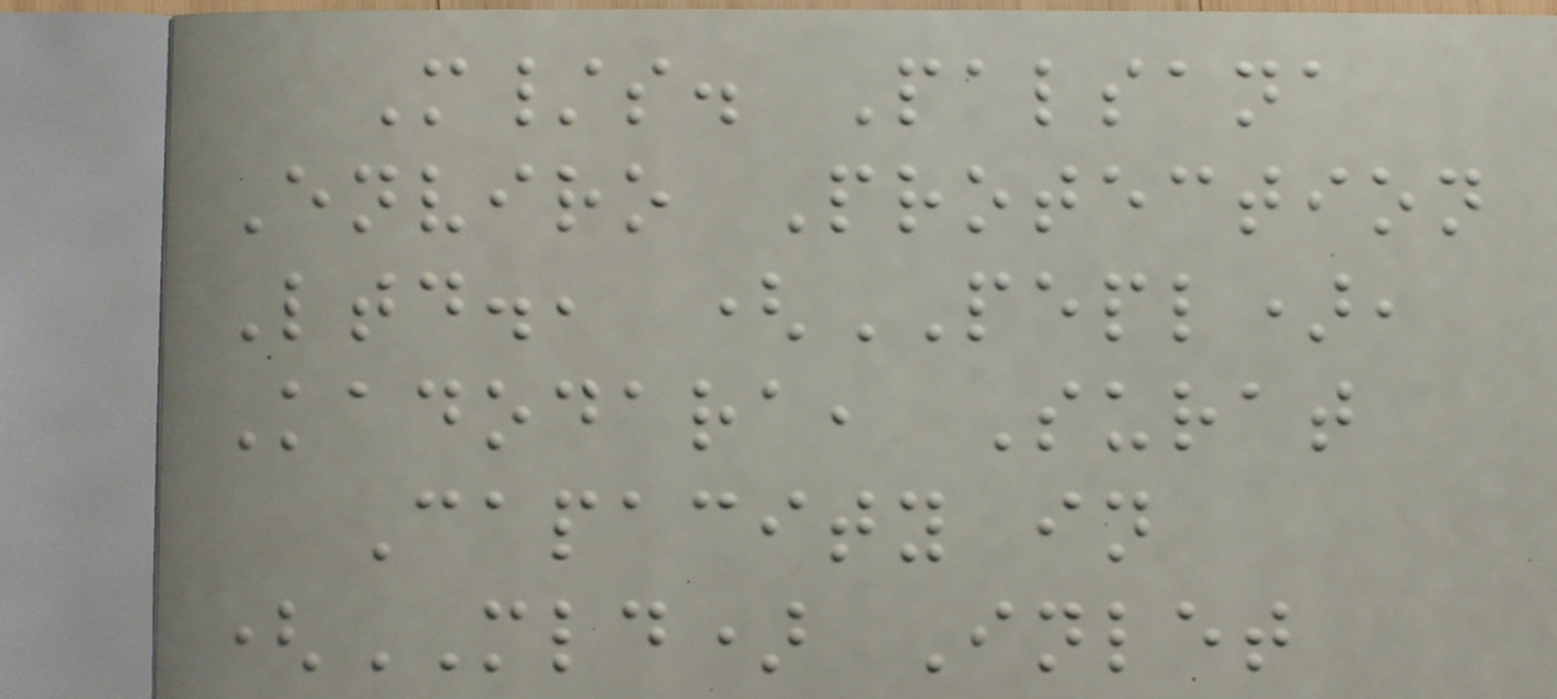M/s. Palsana
Enviro Protection
Ltd., (PEPL),
Kadodara, Surat
Capacity in
(MLD) Inlet
